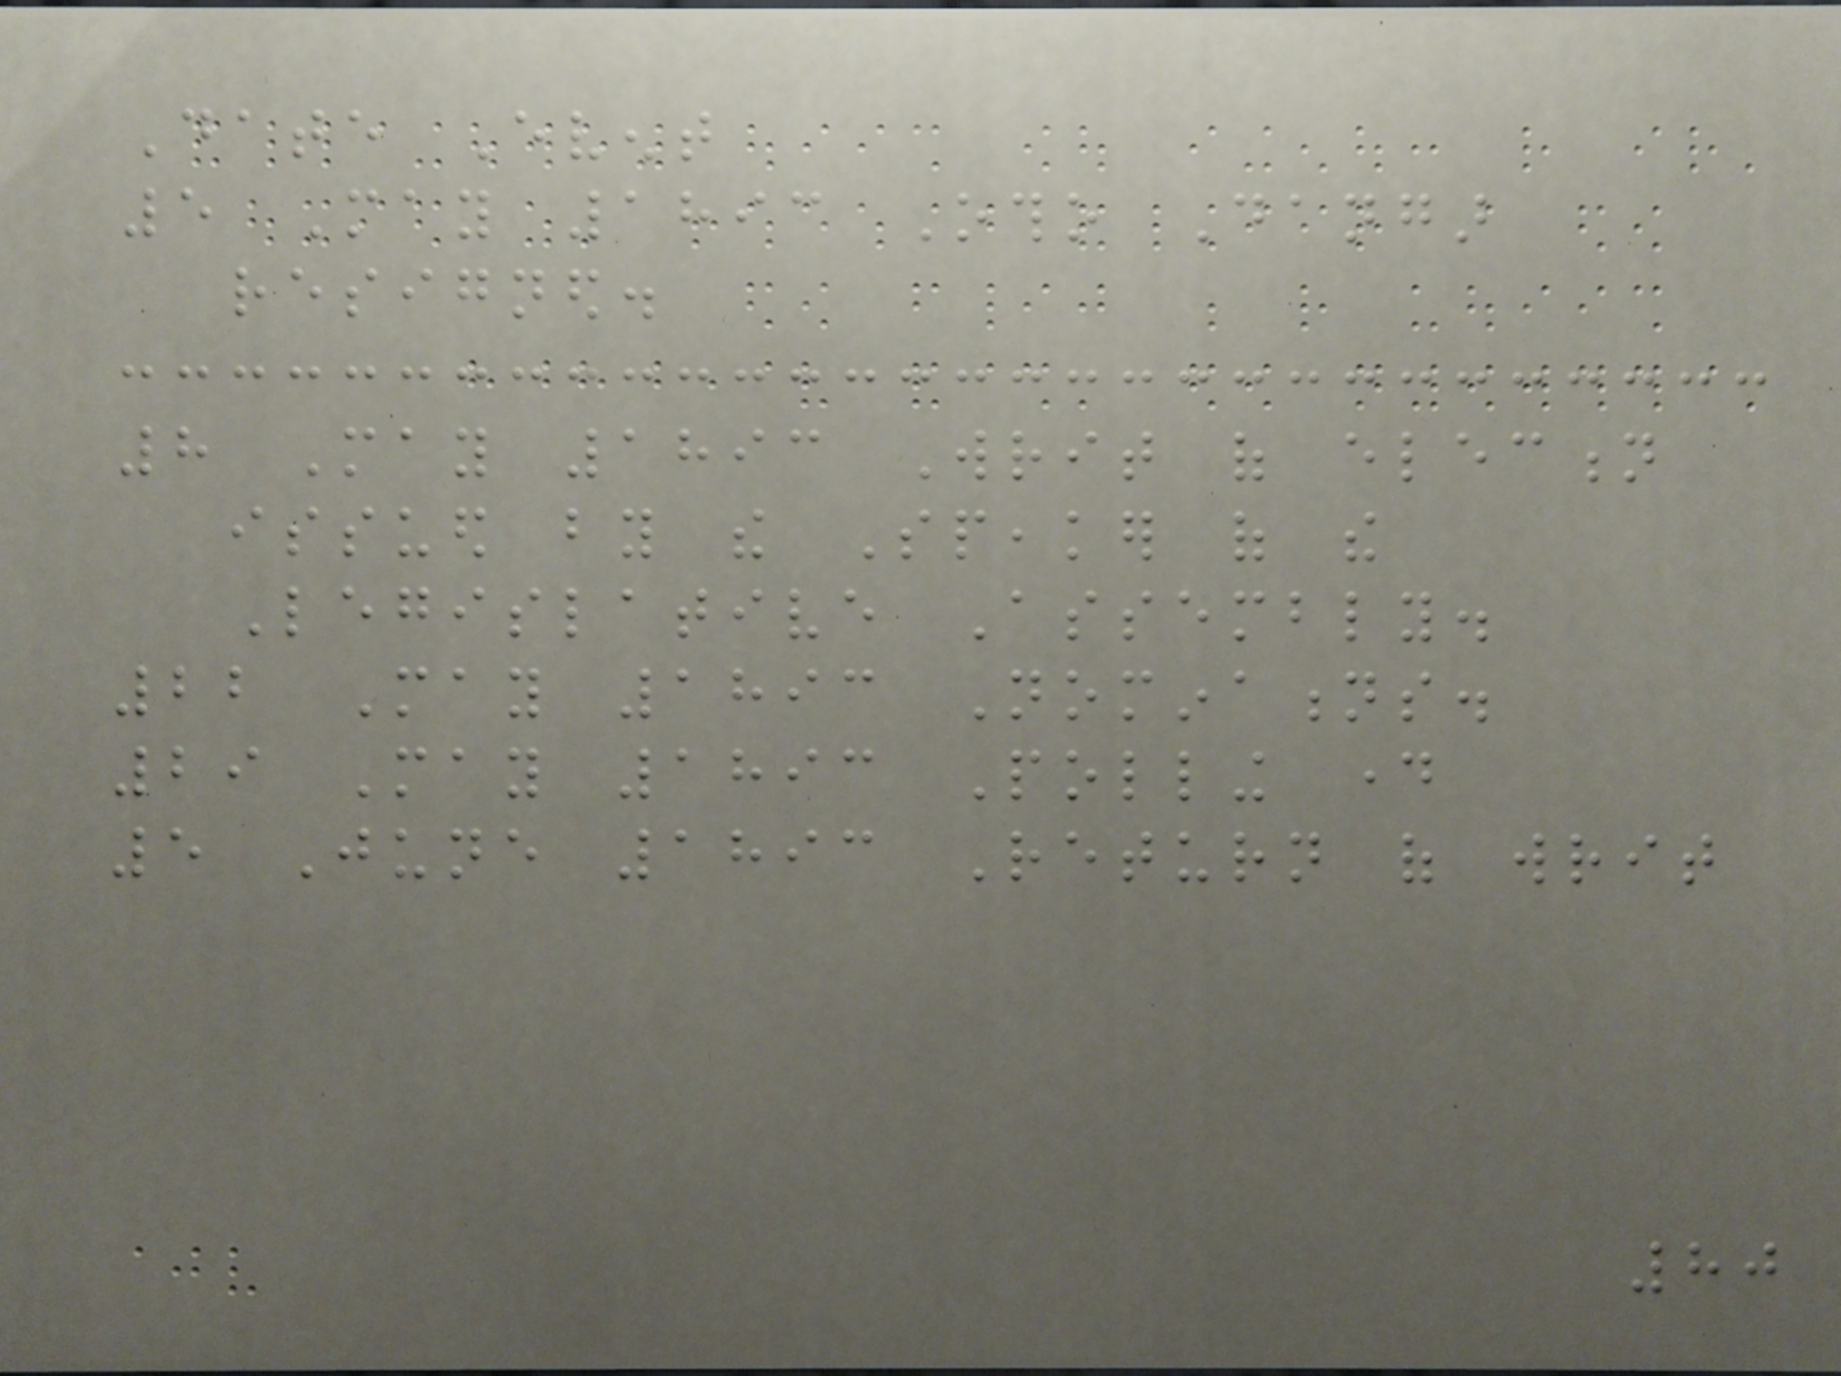Date Event
5 May 1893 Otho Dangar
resigned.
8 May 1893 Writ of election
issued by the Speaker of the
Legislative Assembly.
22 May 1893 Nominations.
29 May 1893 Polling day
5 June 1893 Return of writ
80
